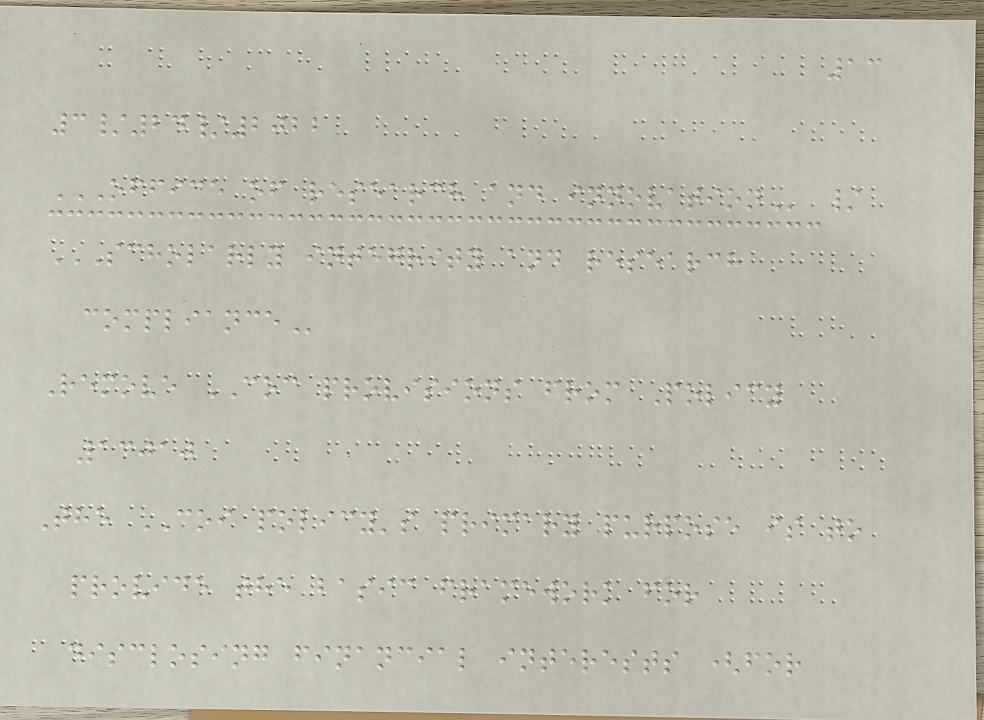13
3/24/2022
OFFICE OF RESEARCH AND INNOVATION /
SCHOLARLY INTEGRITY AND RESEARCH
COMPLIANCE
Remove COC provisions from Policy
13010
The COI policy's primary purpose is to
provide the basic framework for
disclosing financial interests (for
